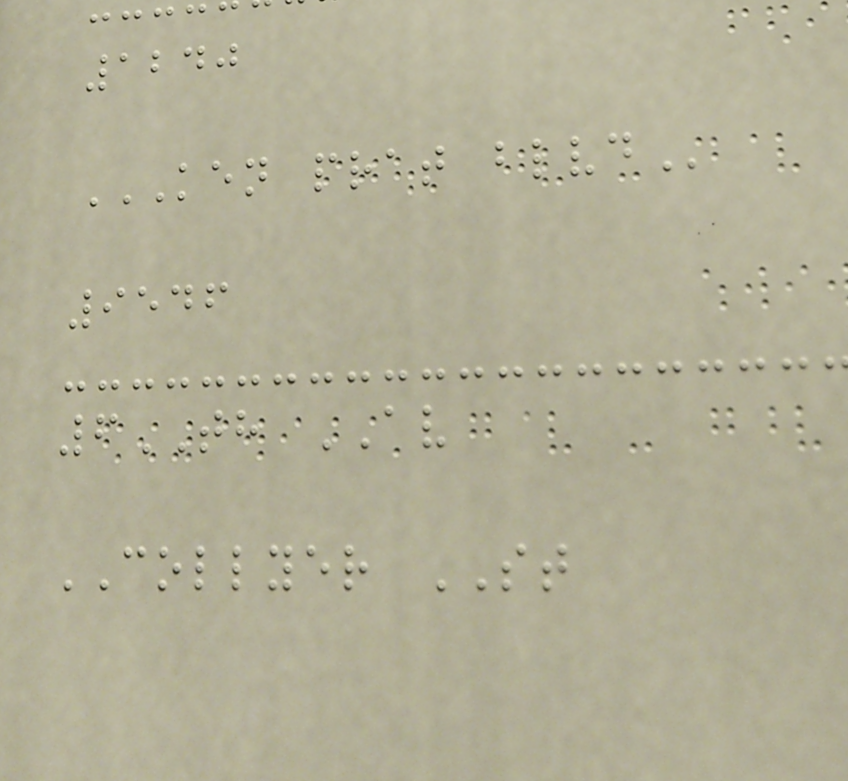1240
KEN PRAT BLVD
9546
6TH AV
COLLYER ST
